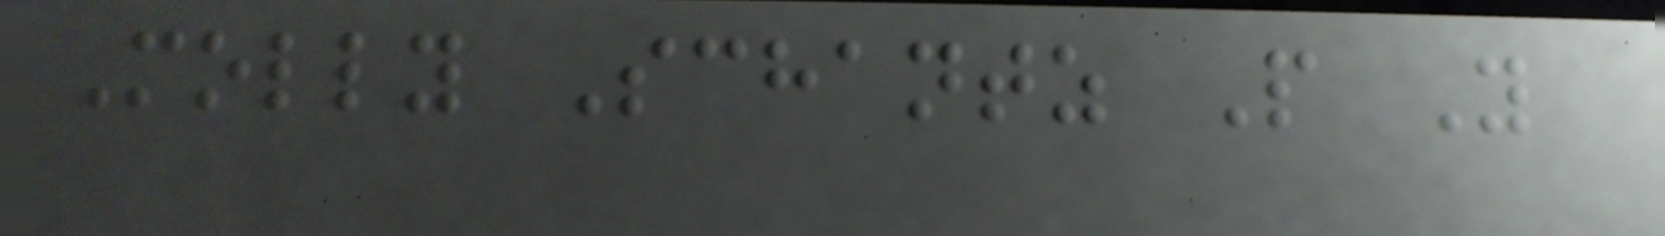Molly Schantz P Y
